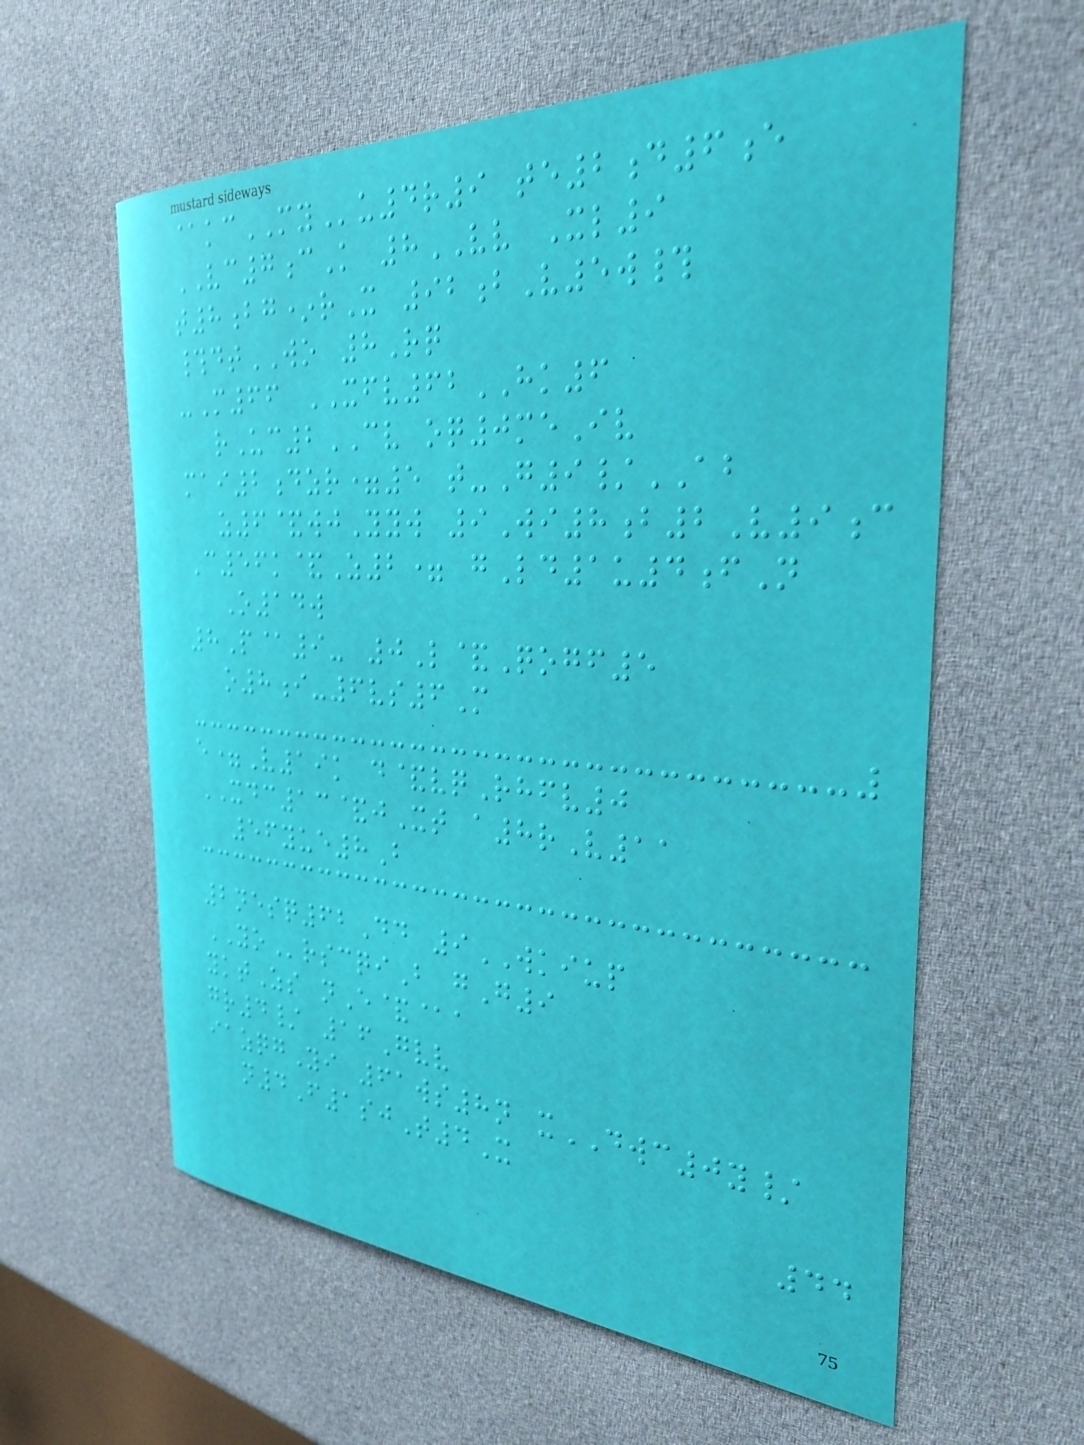@kcMYu4r9 te2d6e
VC7cK 8VV Xl9
t8bg*rX 92bV5w#
#dtWO 8Rq
-M66 XFV62HK6
rUc2CV oq0meIv
mai2dzr=5 t-G9/AB
z6&wjYyw 9Wi8b2V9c
C56k&Z2= gLd1u4fN
O14w
8P@9- 0L&Qogf5
o8i-6vs6M
e=V19k d&vqRhfv0
XDC13&jXt a8rV11
56yue8B
2nesq62Dd 9WKIUP
YOrscqiB gG9
yktZs nE&@a
gr4/ 16Gvv
iazqgYi 61ws8n xDWC0y/
n4F1sjT4X
44
